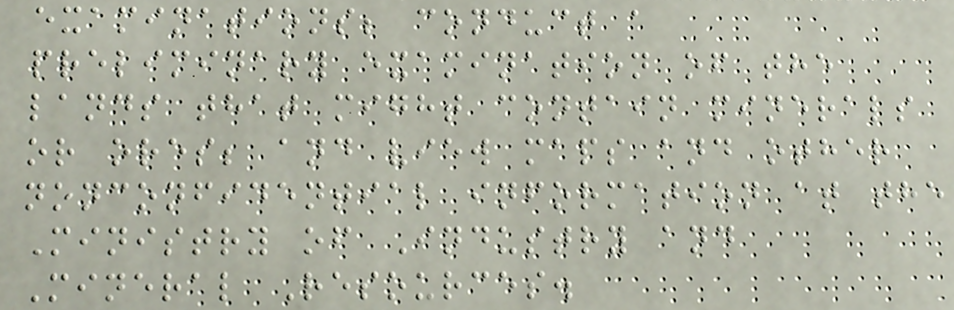examinations; conduct a
preliminary examination of the
lands that might contain minerals
or ores; and view maps and other
nonconfidential information at the
Ministry of Industry and
Mineral Resources.
